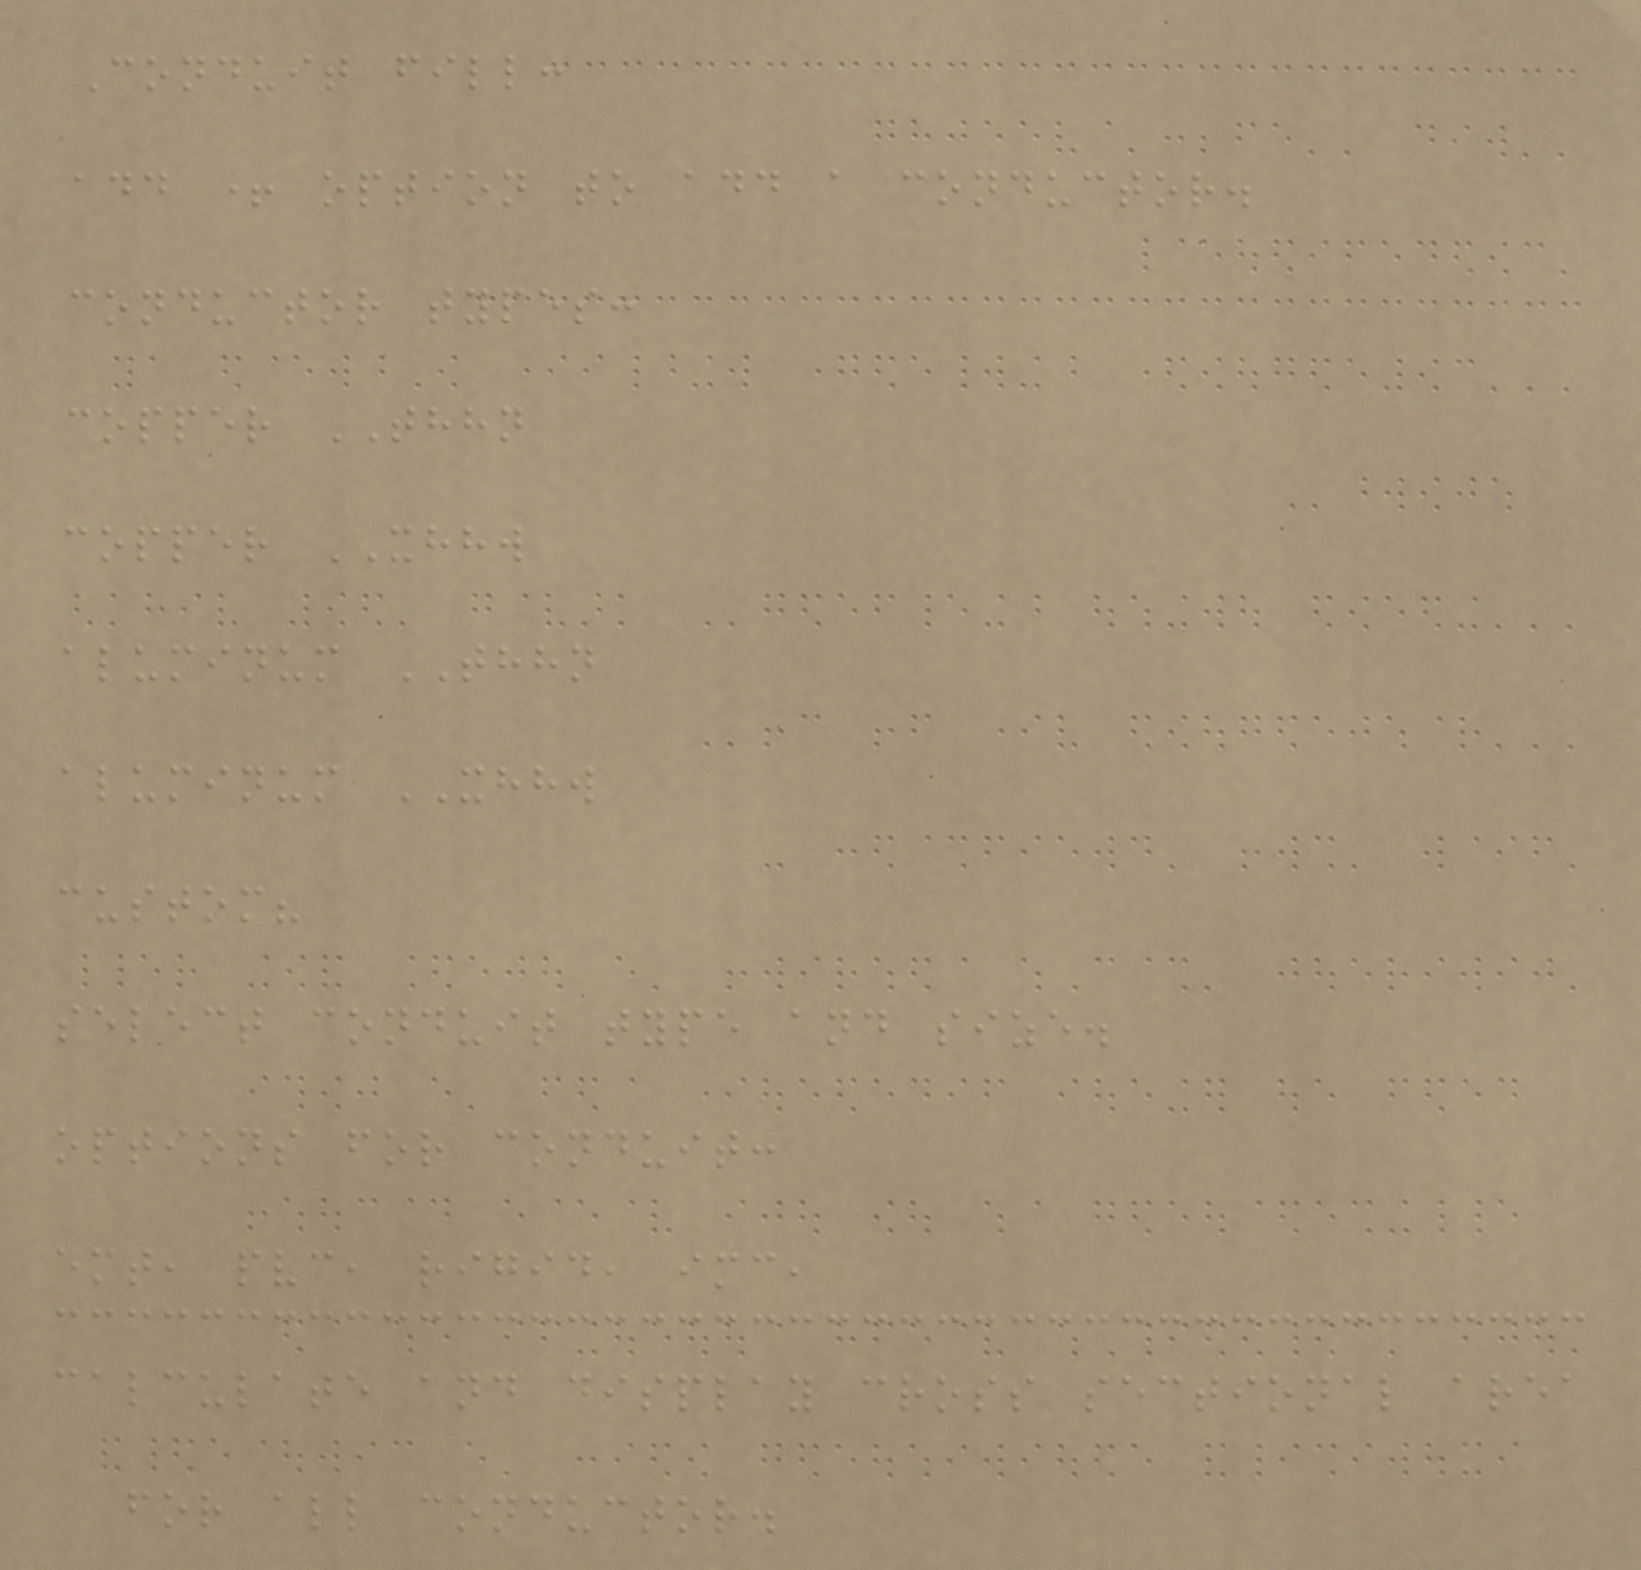Conduit fill:
add + option to add a conductor.
conductor types:
copper THHN
copper XHHW
aluminum THHN
aluminum XHHW
custom?
select conduit type and size.
options for conduit:
emt, pvc, rigid, imc,
calculate and display cross sectional area
for all conductor.
